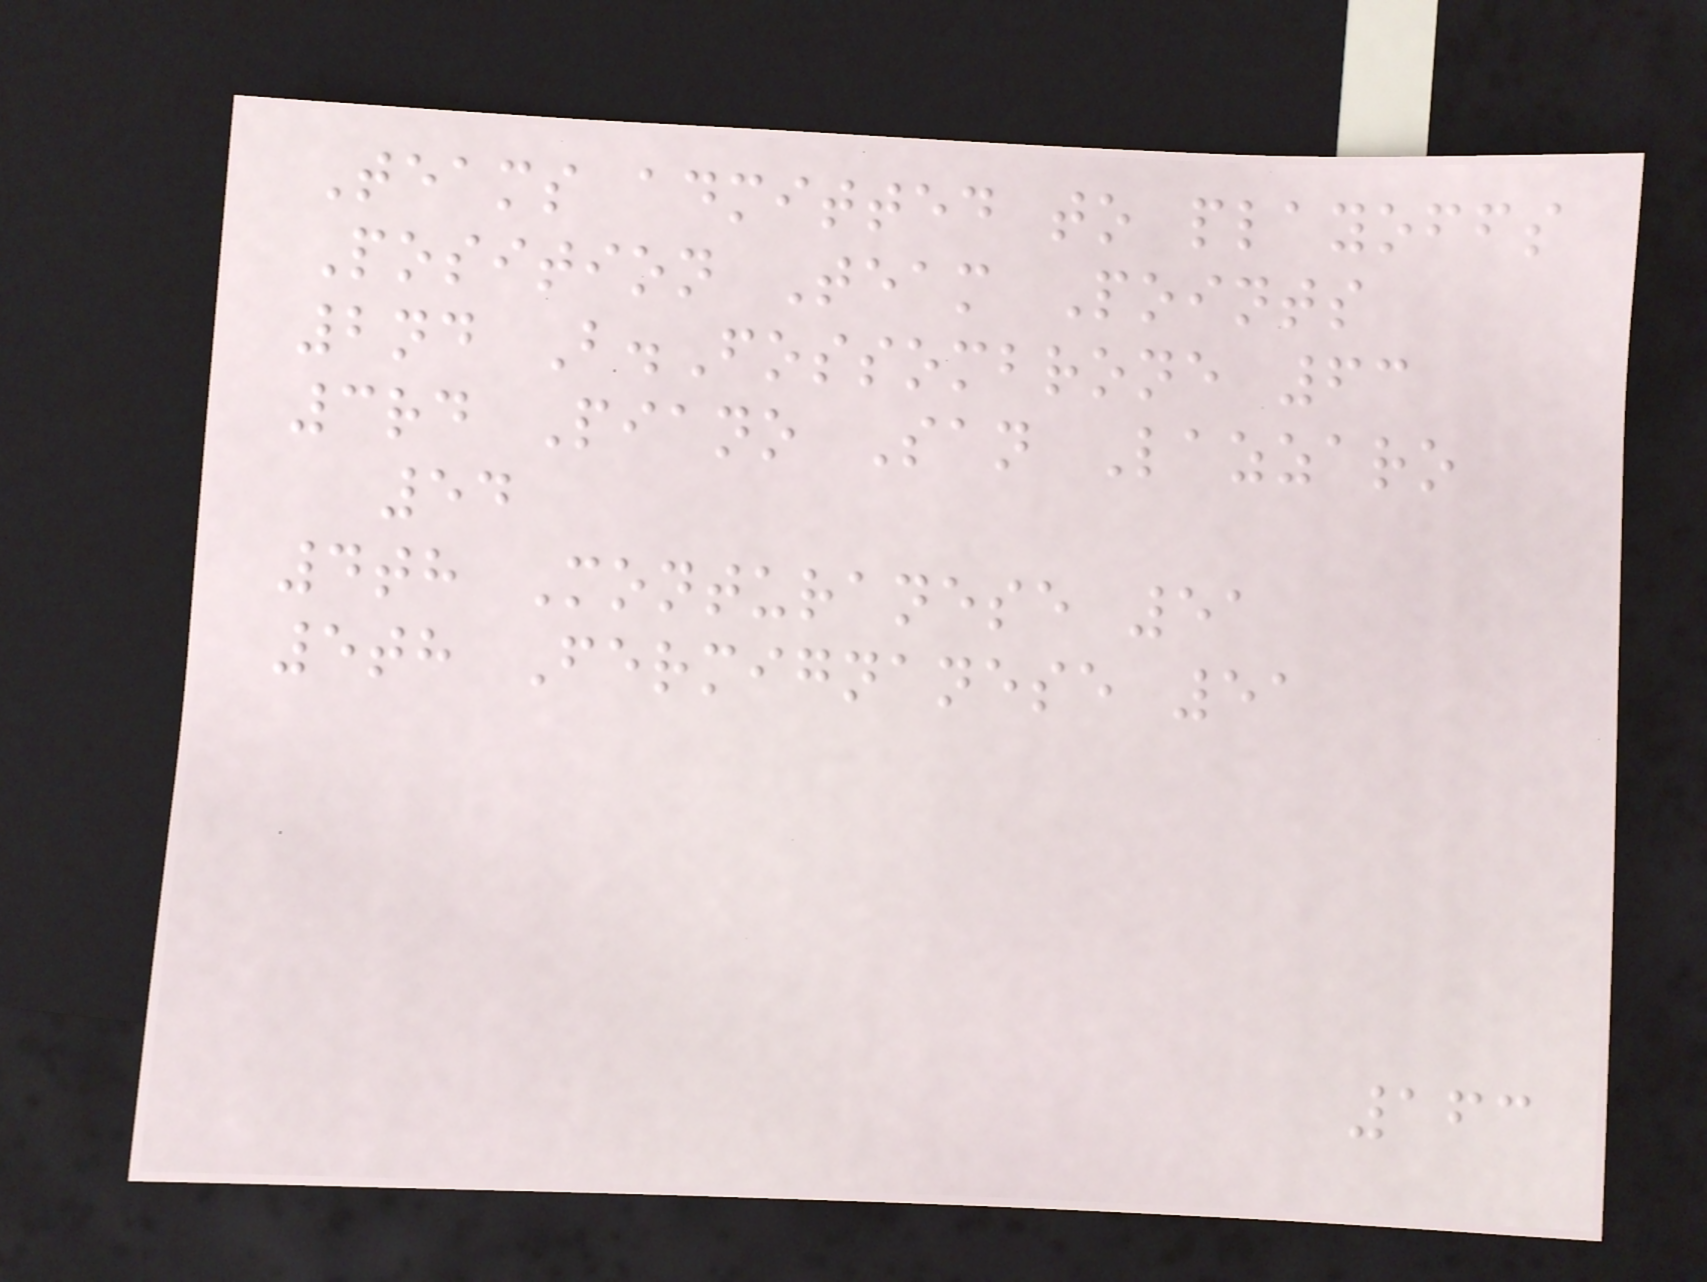Teams admitted to playoffs
Position Team Points
2nd B.Fossombrone 63
3rd Piano San Lazzaro
54
4th Monturanese 51
5th Fermignanese 51
163
